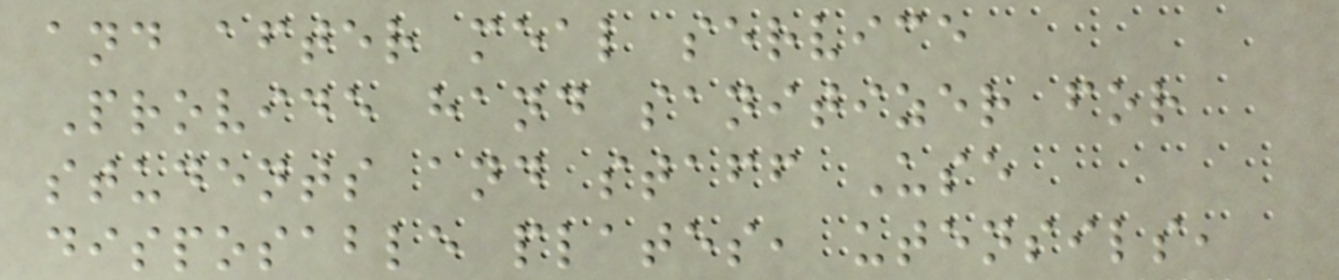and after meal service
Provide hand sanitizer for
students and staff Use
disposable plates, utensils,
